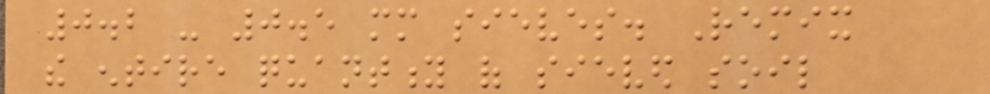0.2 - 0.5 mm sieves. Remix
the entire quantity of sieved soil
